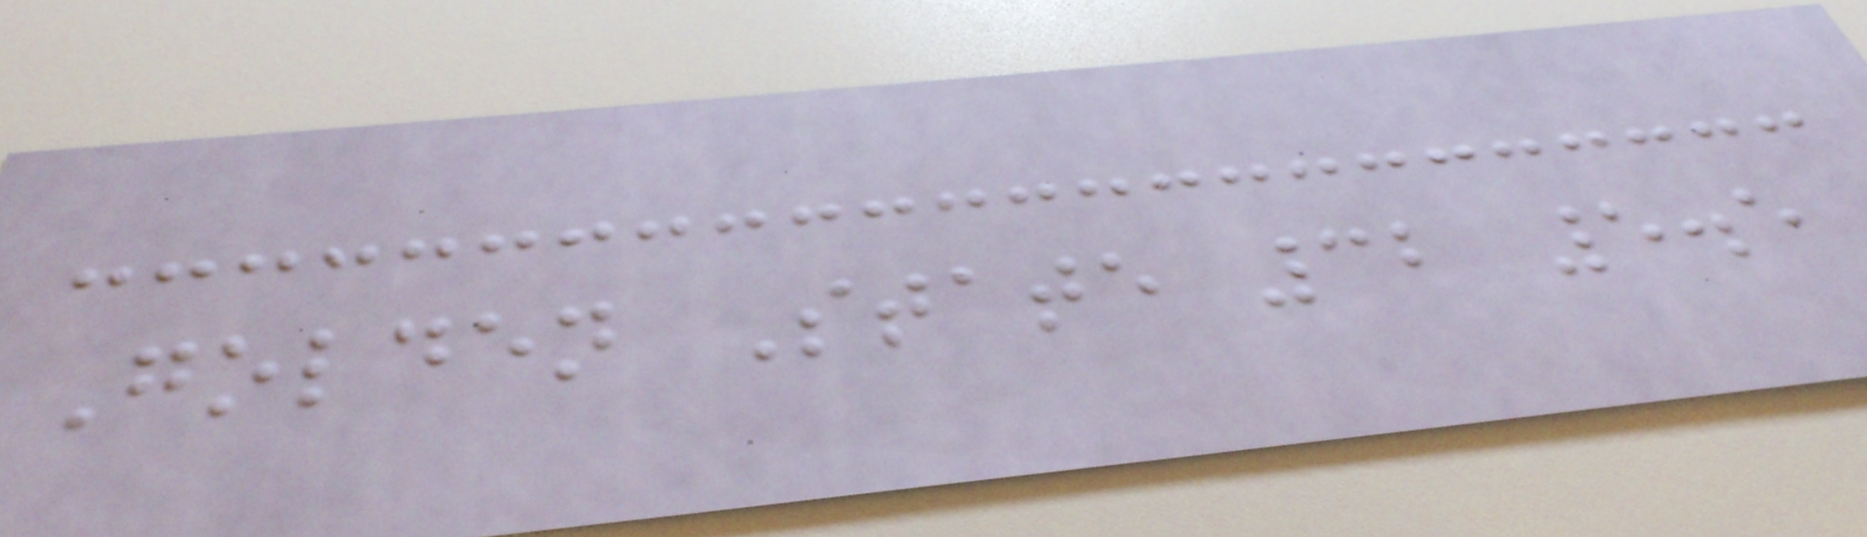Golden State 32 5.5
